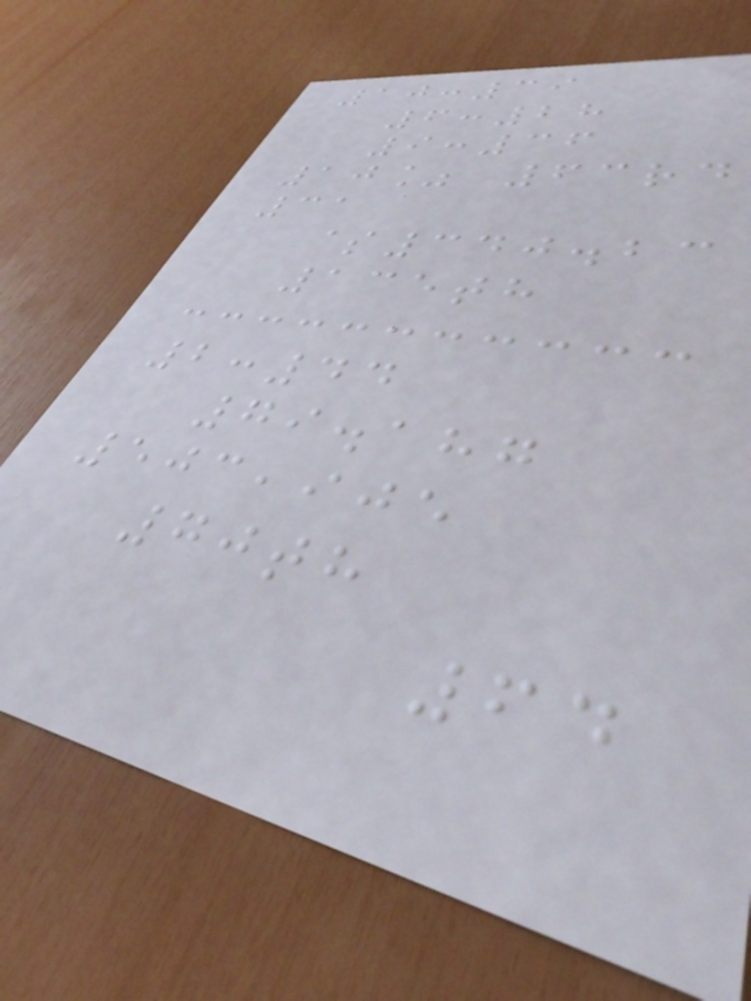10:39
6:28
9:36
10% 63rd
31
$340.23
135th
2:44
79.187
503,905
70th
64
